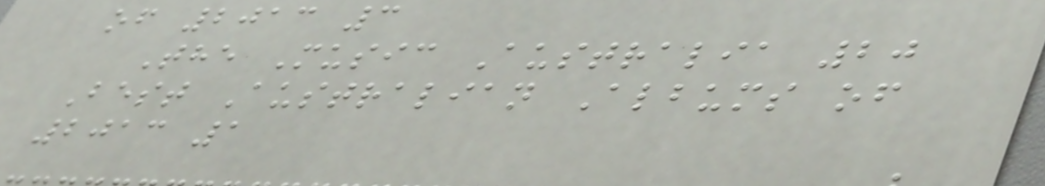of 2013 3
The Music Australia 20
Best Australian Albums of
2013 1
